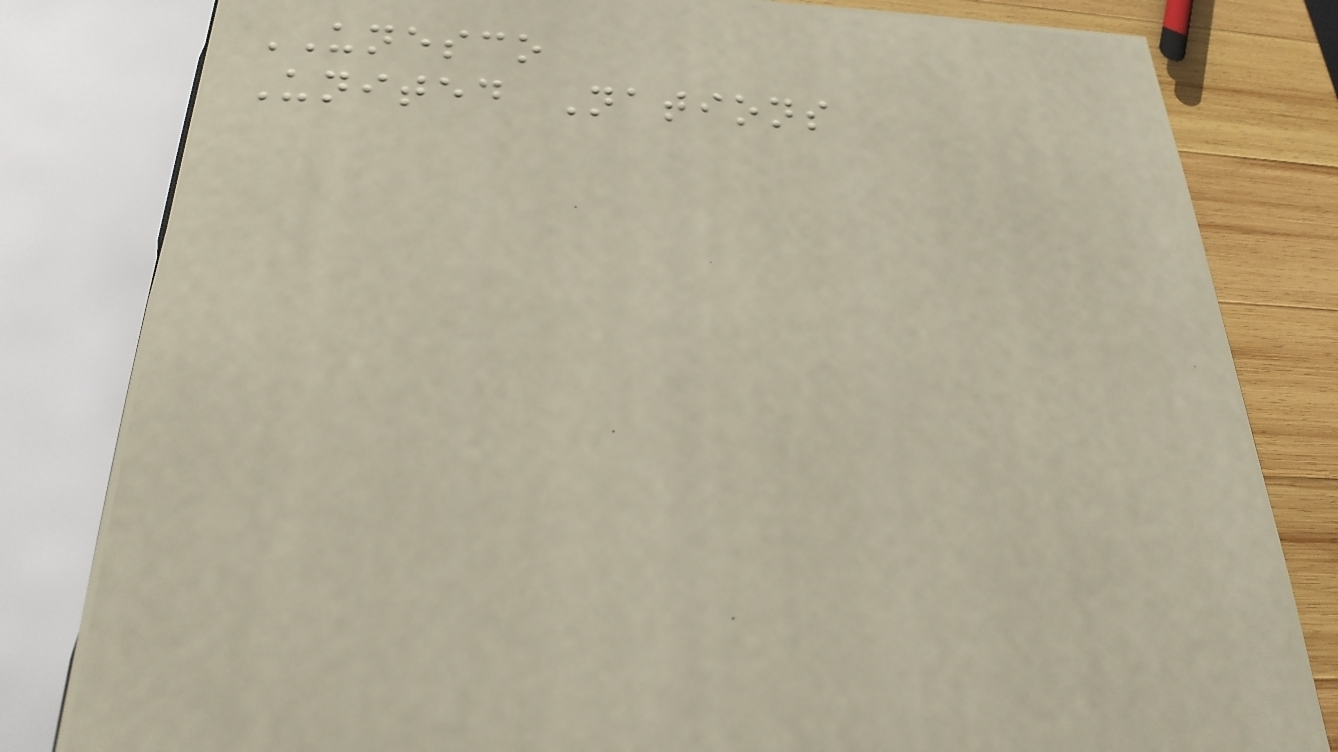UNESCO
United Nations
